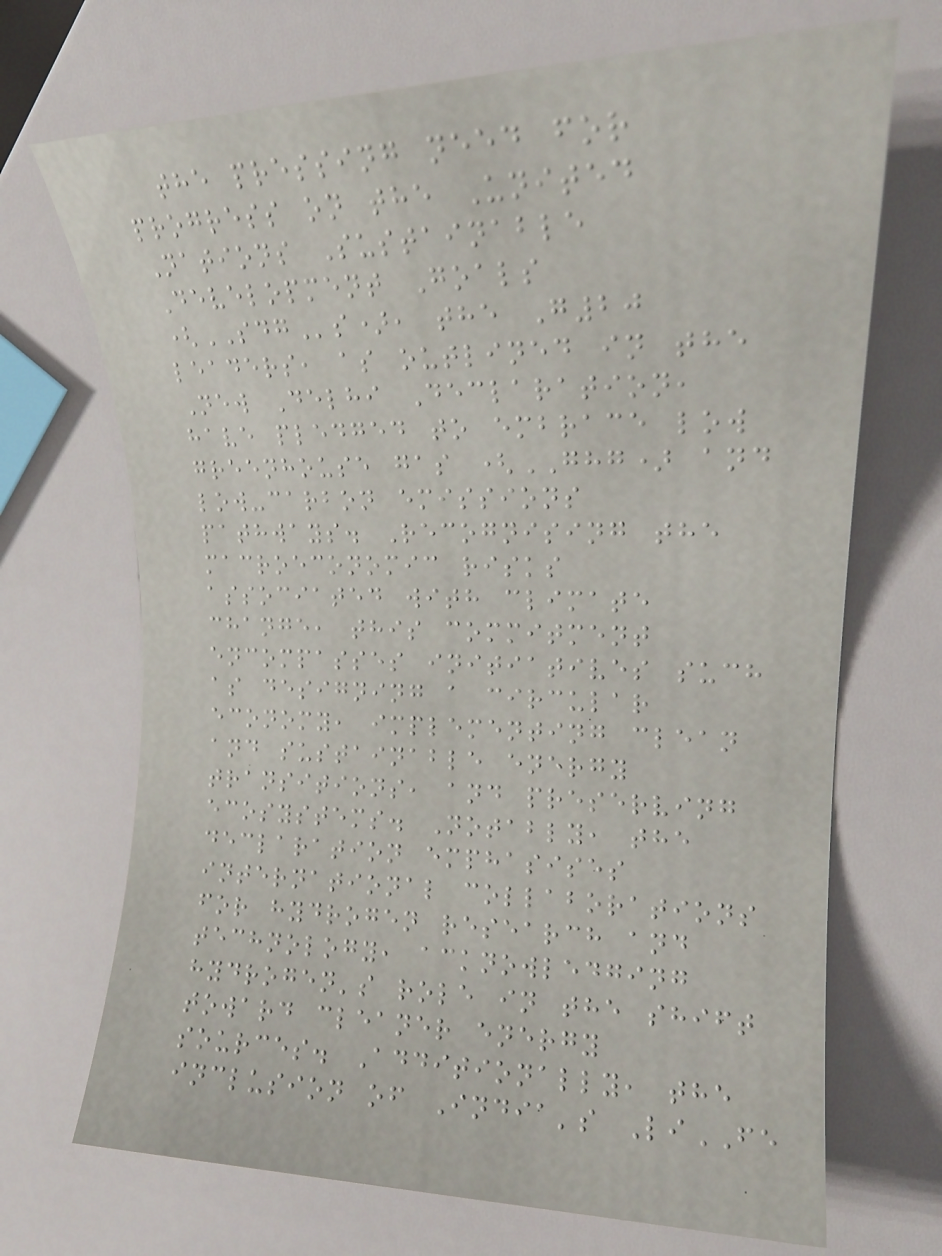the pressing need for
progress on the United
Nations Sustainable
Development Goals
(SDGs), the G20
leaders, as outlined in the
New Delhi Declaration,
have pledged to embrace low
greenhouse gas (GHG) and
low-carbon emissions
pathways. Recognising the
macroeconomic risks
associated with climate
change, this commitment
encompasses initiatives such
as designing a circular
economy, implementing clean
and sustainable energy
transitions, and preserving
ecosystems. Notably, the
declaration emphasises
international collaborations
for hydrogen research and
technology, acknowledging
hydrogen's role in the shift
toward cleaner energy
sources. Additionally, the
inclusion of India's LiFE
